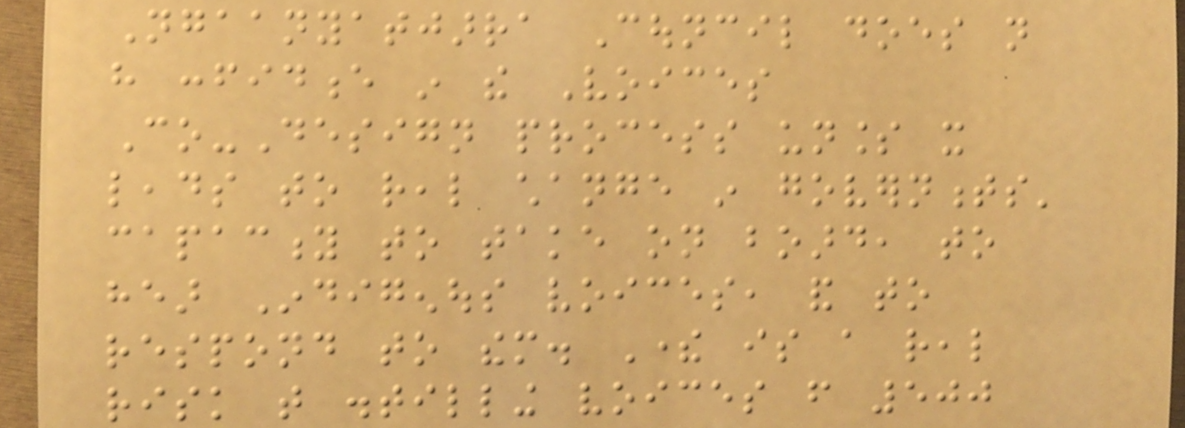Ngaanyatjarra Council does not
have confidence in the Voices
Co-Design process unless it
leads to real change in governments'
capacity to take on board, to
hear Indigenous voices, and to
respond to them. There is a real
risk that distilling voices from 500
